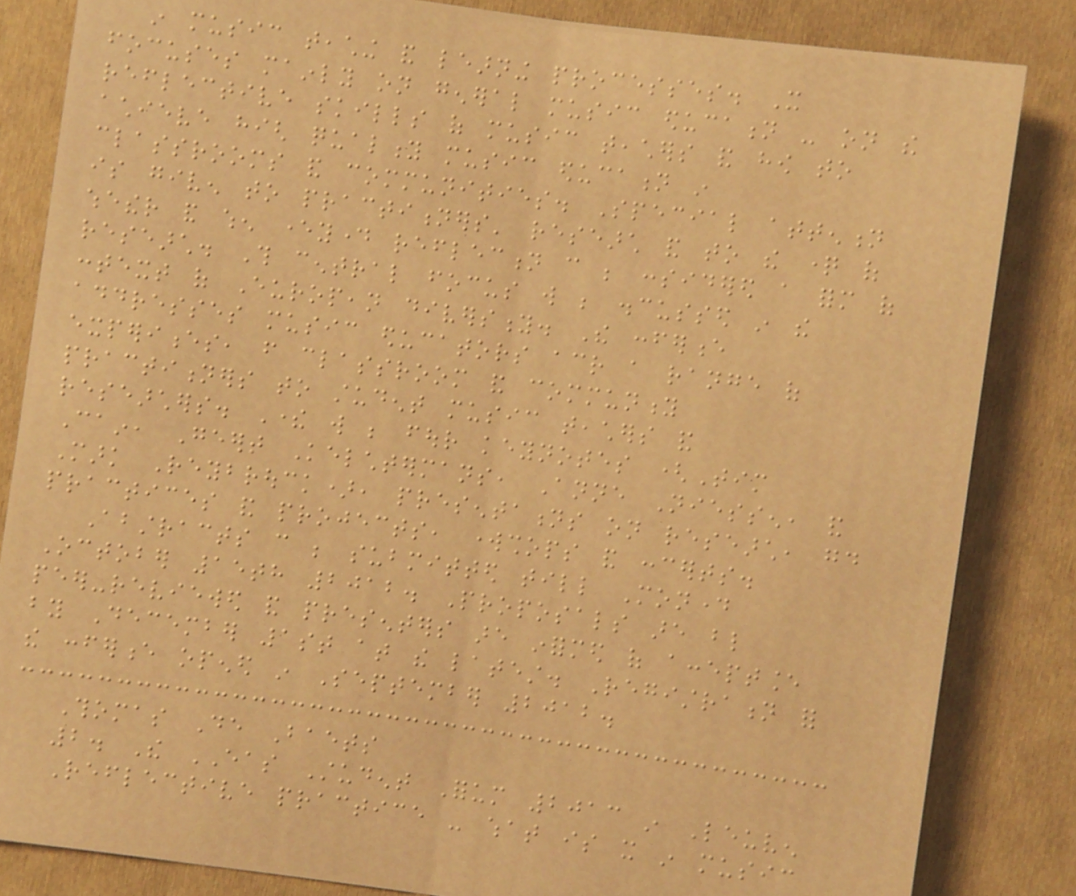in music teaching and learning processes. It
focuses mainly on general music education - on the
reflective skills of music teachers and how to
achieve high quality music education in
classrooms and communities. Special attention
is given to practitioners' research and to the question of
whether and when everyday reflection can be considered a form of
research. This central focus will be discussed in the
context of European diversity. The conference
addresses music educators across a range of
experiences, from classroom and community
practitioners to student music teachers and
researchers. There will be four keynotes (Tim
Cain, Geert Kelchtermans, Anne Niessen, and
Mark Reybrouck), presentations on research, good
practices and projects, workshops and concerts.
Abstracts can be submitted till Monday
October 15th 2012. Proposals are blind
peer-reviewed and presenters are informed of acceptance
by December 1st at the latest. Registration for
the conference opened in September 2012.
Thomas De Baets
2. The EAS Student Forum 2013 in Leuven
Reflective practice - what is it in music
